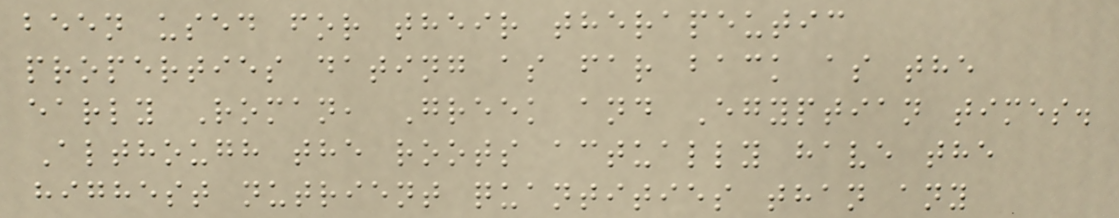been used for their therapeutic
properties dating as far back as the
early Roman, Greek and Egyptian times.
Although the roots actually have the
highest nutrient quantities than any
